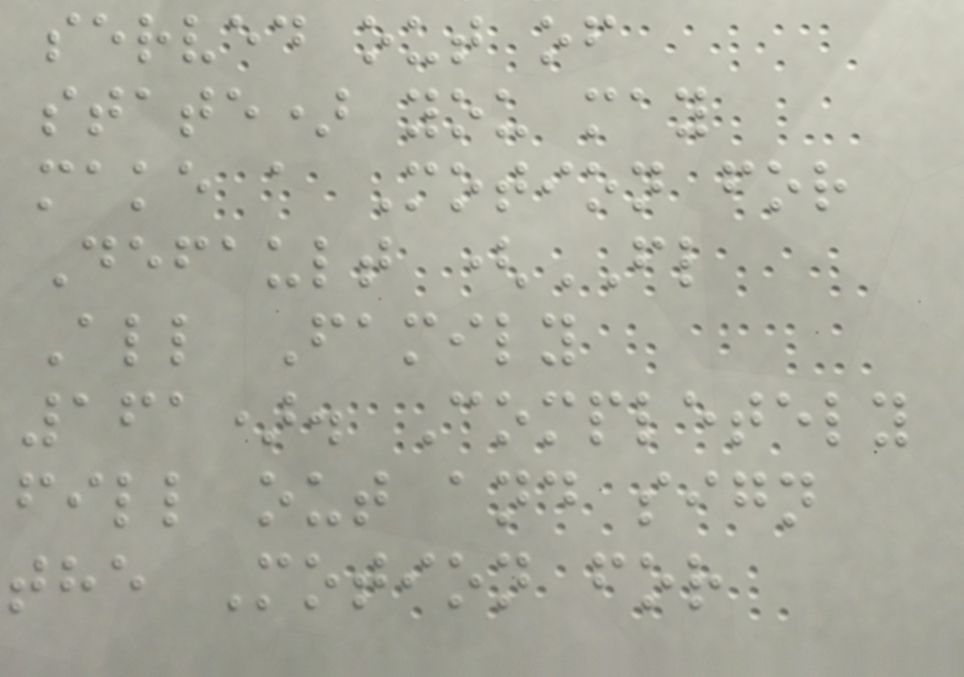served out of
state) you may
make a Motion for
Default (FL
All Family
161). Completely
fill out and sign
the Motion for
